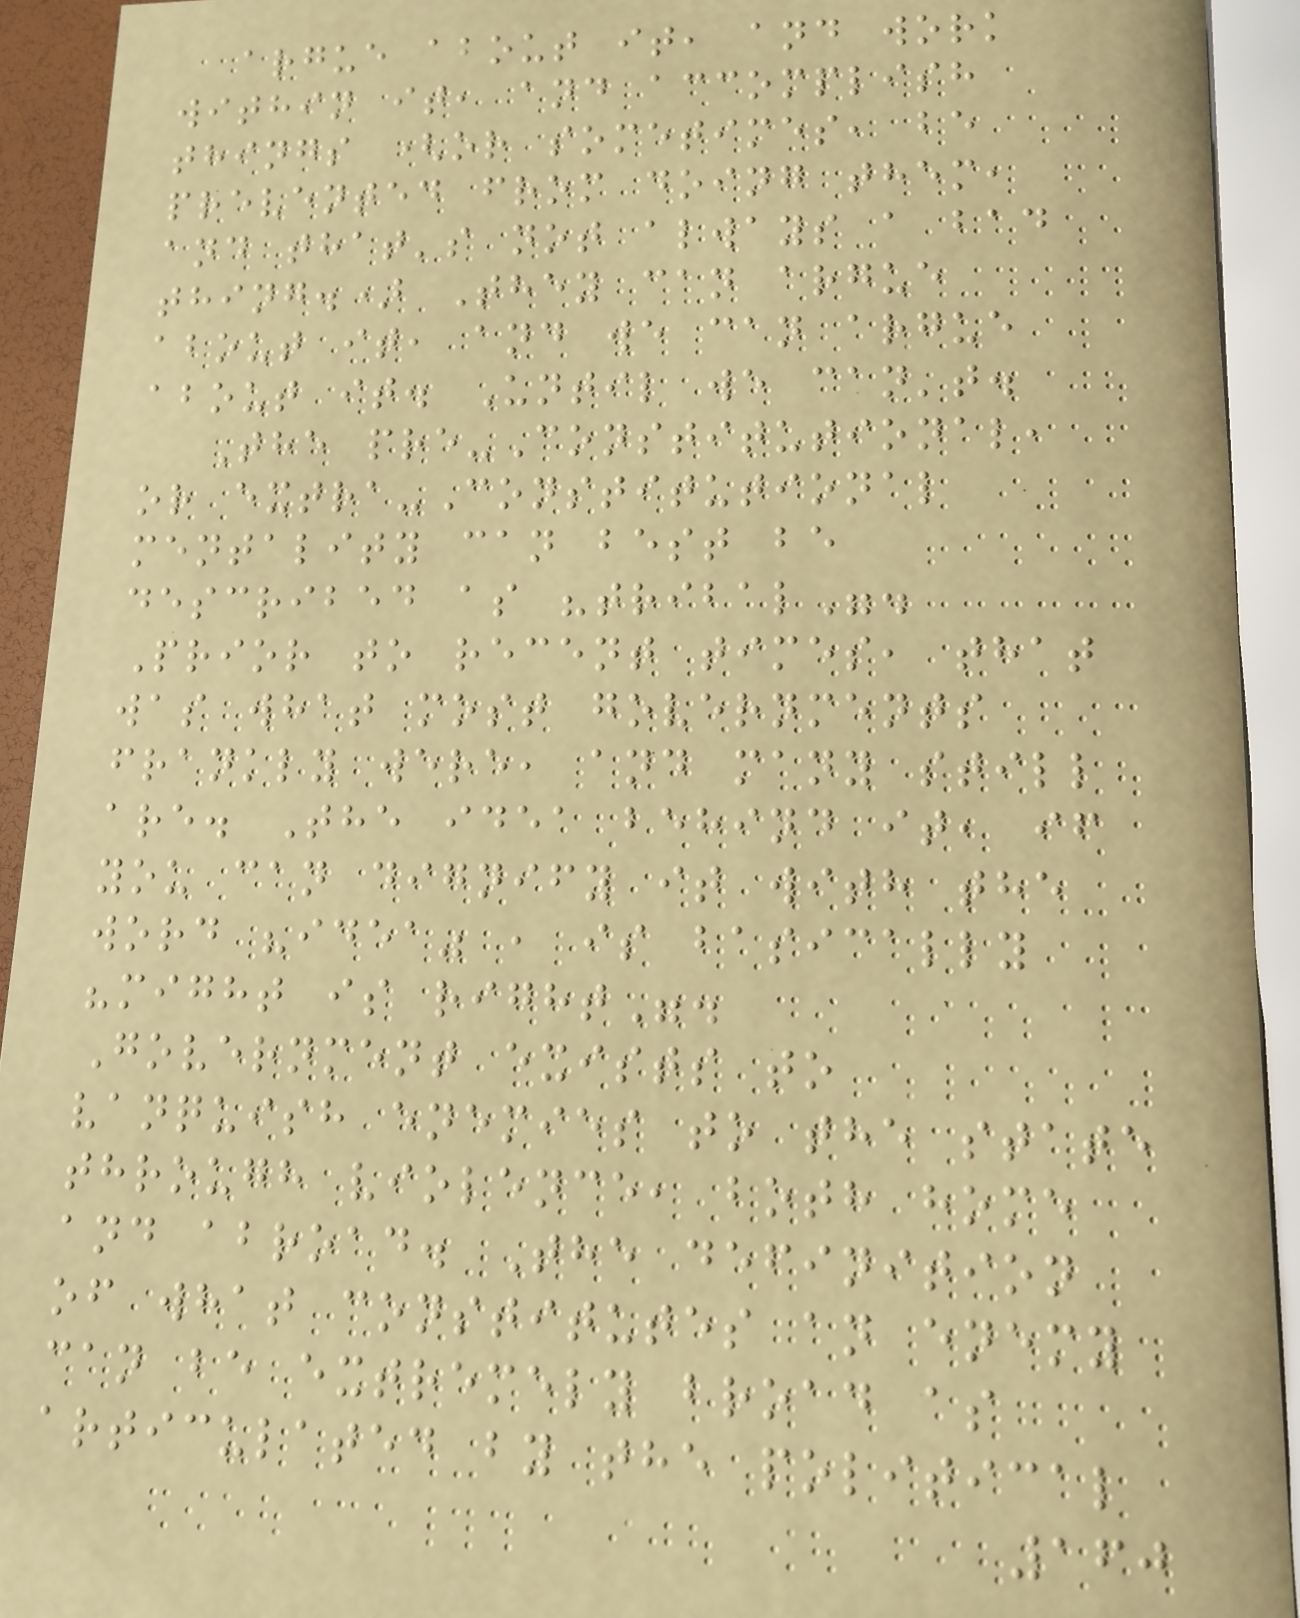argue about it, and work
within it, and accomplish
things (or sometimes, be
prevented from doing them,
and that's not always a bad
thing.) They can argue
about it, and we can argue
about it. Until we can't.
The pre-Constitutional,
or extra-Constitutional
mentality can best be
described as "tribal".
Prior to recent times, that
was what most governments
frankly were, and many still
are. The idea behind it, if
you can dignify it with the
word "idea" , is basically
"might is right".
Government exists to
vanquish enemies to the state
through violence, both home
and abroad. The definition
of what constitutes an enemy
can be extremely broad as
articulated by the political
160
